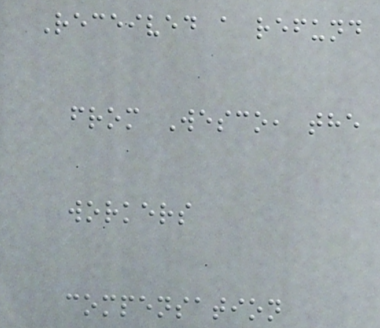Received a refund
from Wesco, the
workers
compensation
